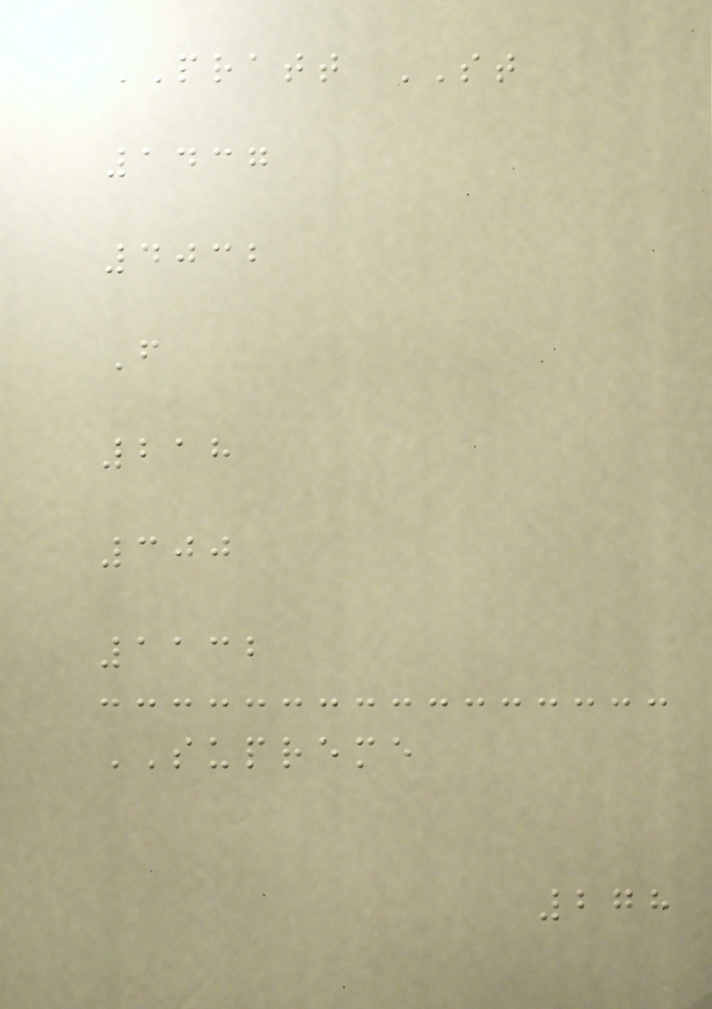PRATT ST
1437
4032
F
218
300
1132
SUPREME
278
